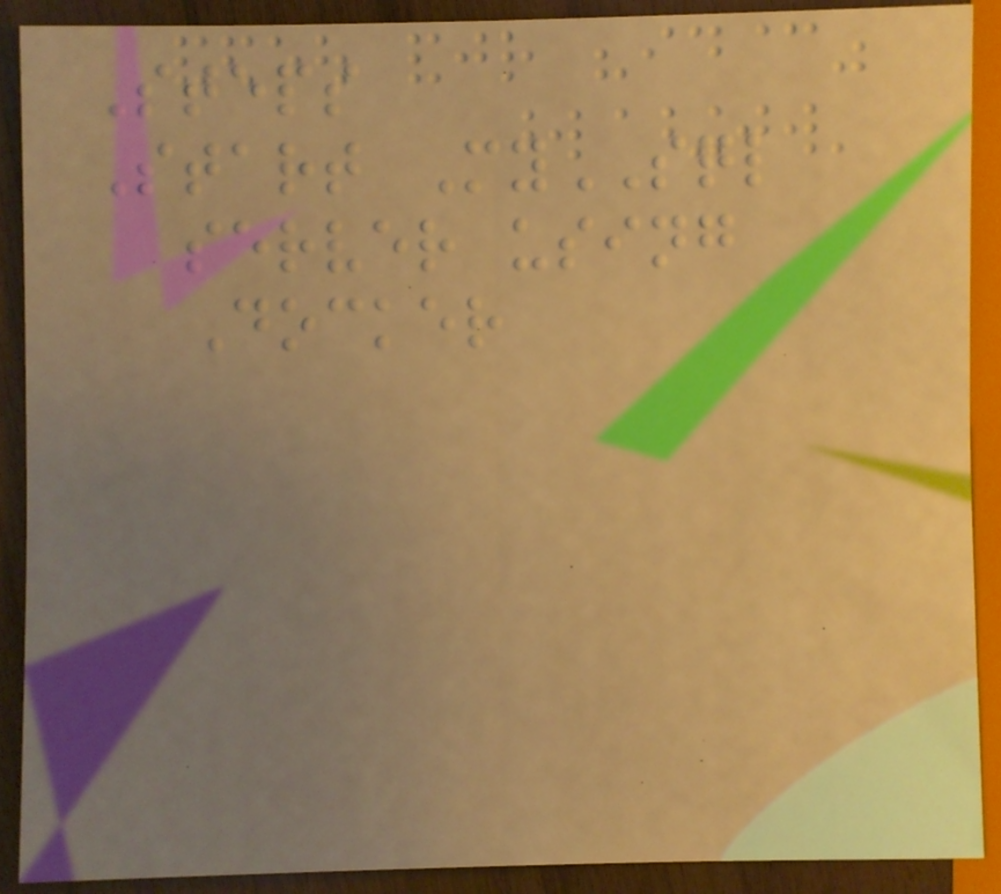Steps
Start MySQL
server using
Docker
